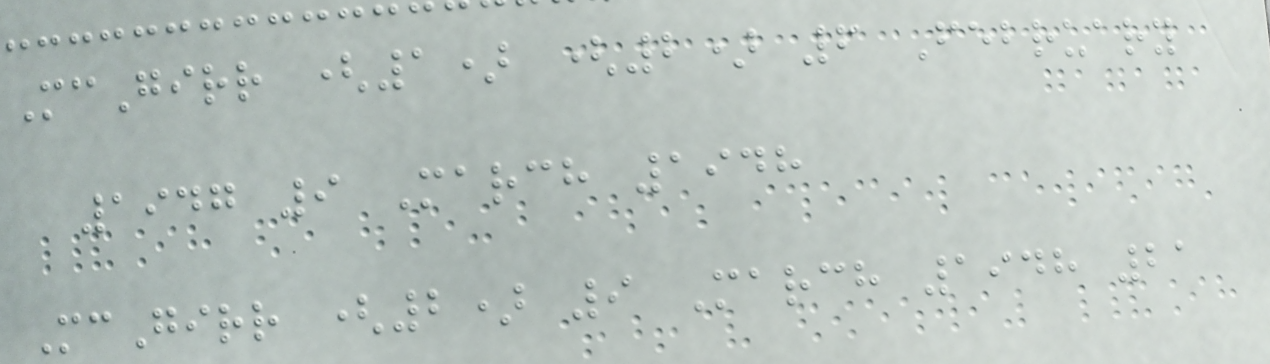McGirr (1) (2) 6 February
1947 9 March 1948
McGirr (2) 9 March 1948 21
